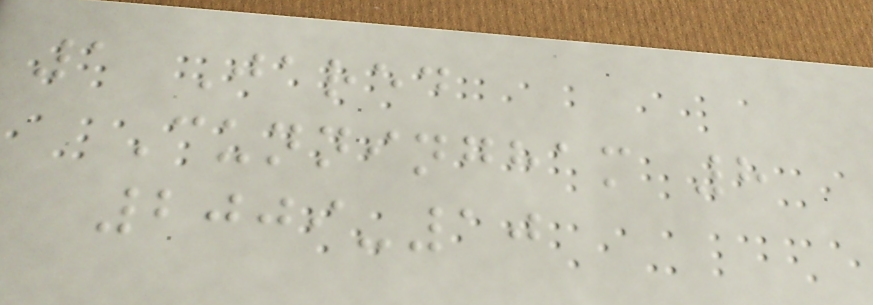1 Jared
Cunningham 8
2009-10
